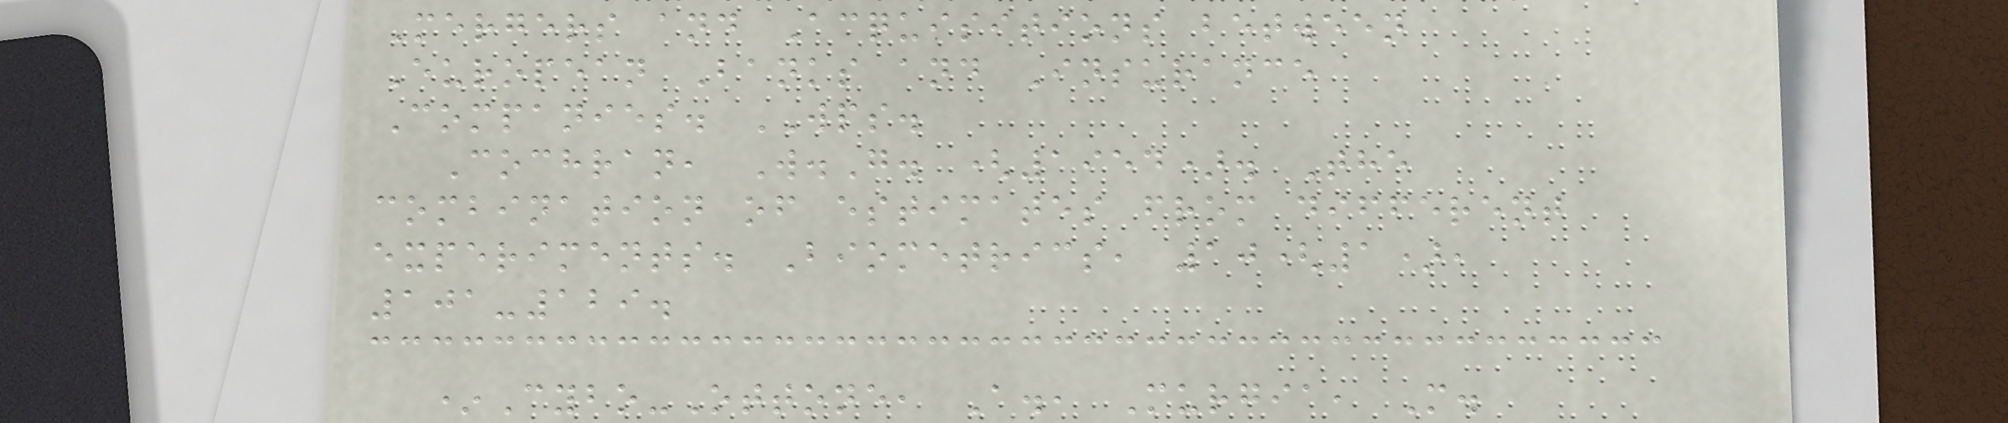Mergers and Acquisitions between
European Banks and Insurance
Companies. WPS.
Cochran, W.G. (1954). The
combination of estimates from different
experiments. Biometrics, 10(1),
101-129.
*Cybo-Ottone, A., Murgia, M.
